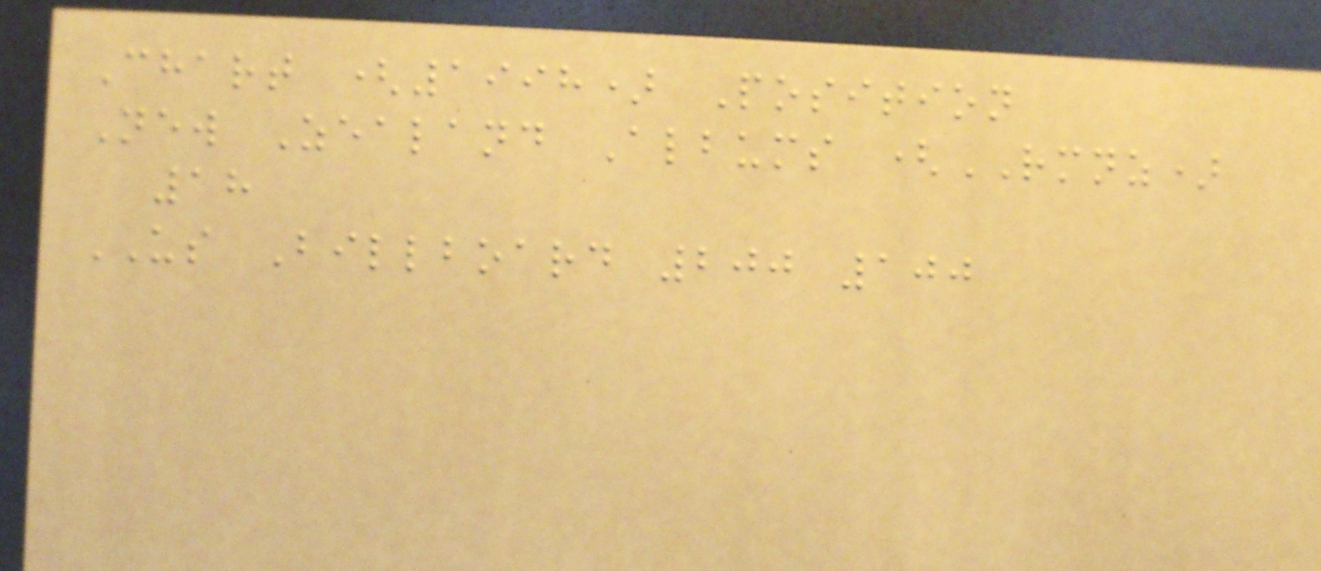Chart (1998) Position
New Zealand Albums (RMNZ)
18
US Billboard 200 100
